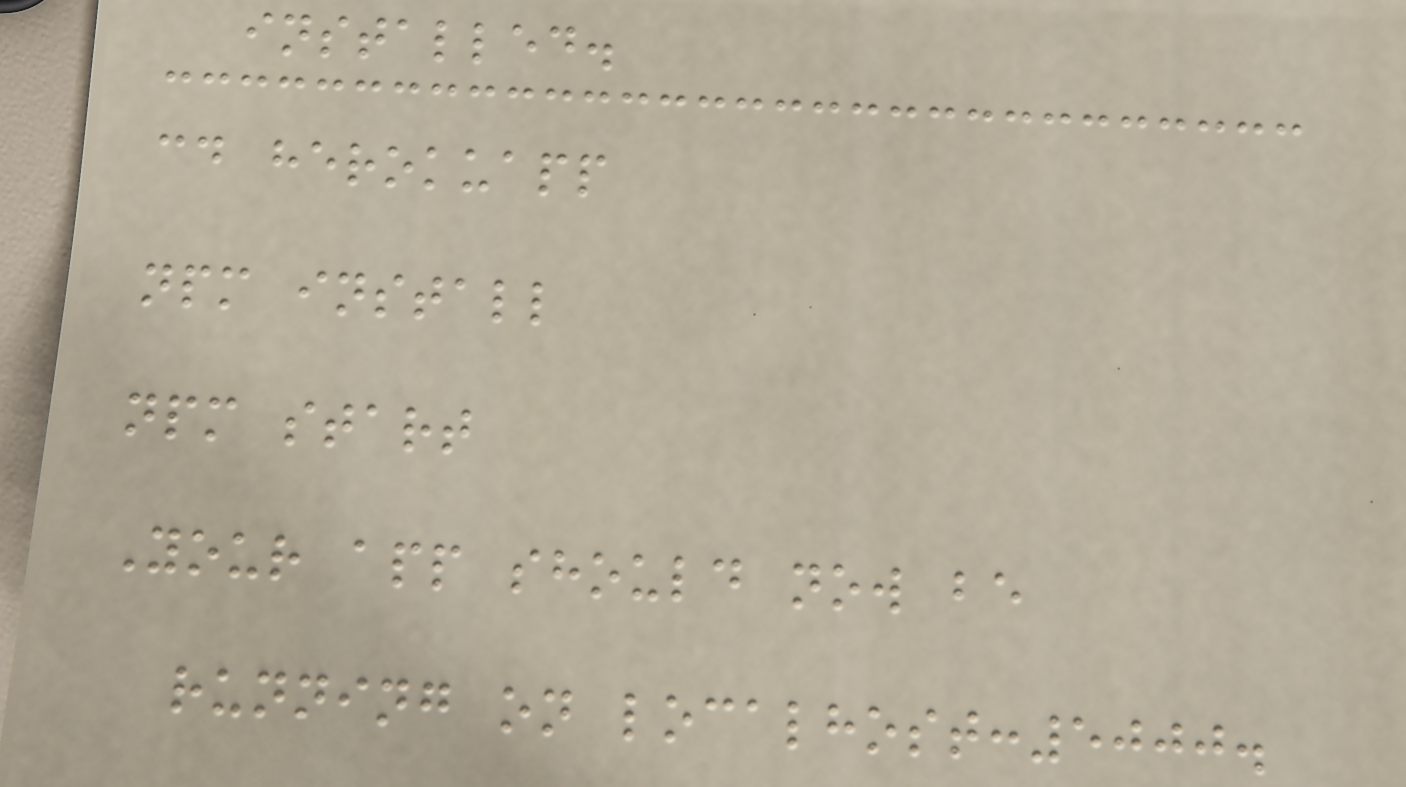installed.
cd herokuapp
npm install
npm start
Your app should now be
running on localhost:5000.
